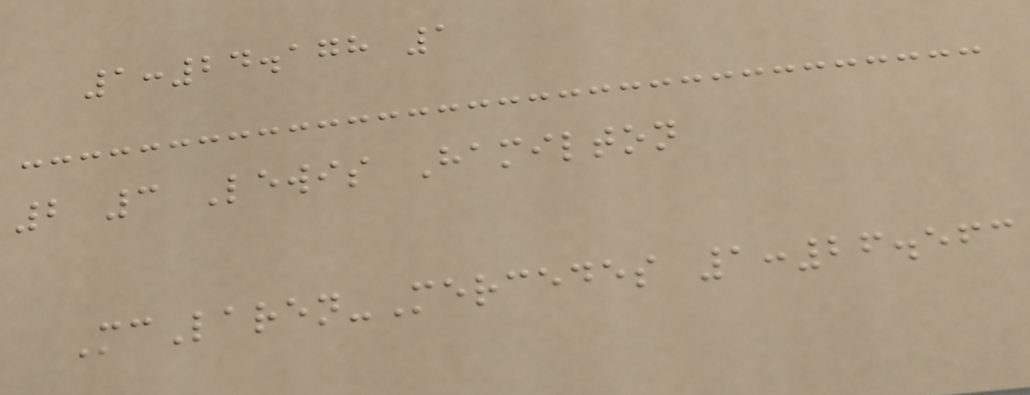1:24.178 1
2 3 Lewis Hamilton
McLaren-Mercedes 1:26.563
